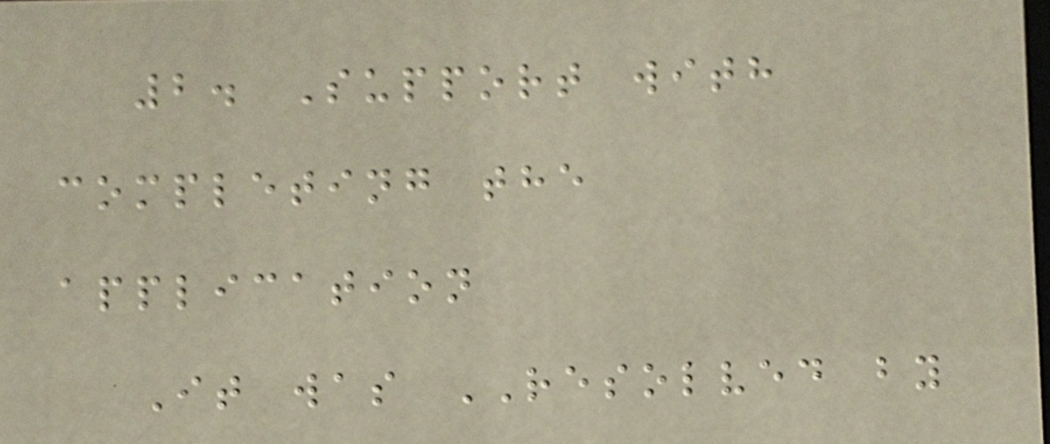2. Support with
completing the
application
It was RESOLVED by
